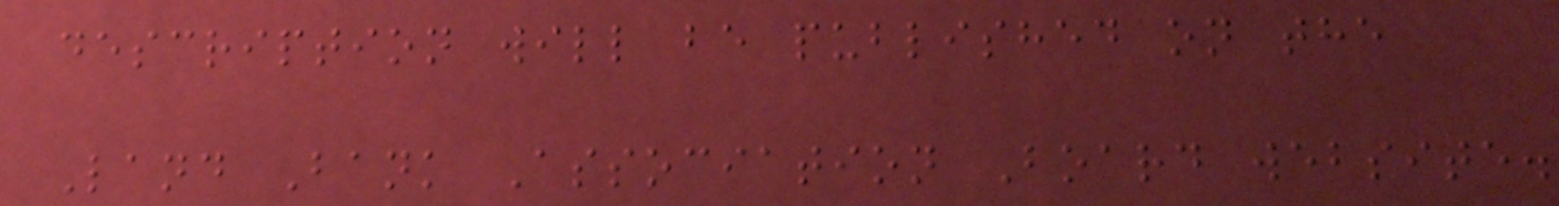description will be published on the
Land Bank Association Board website.
